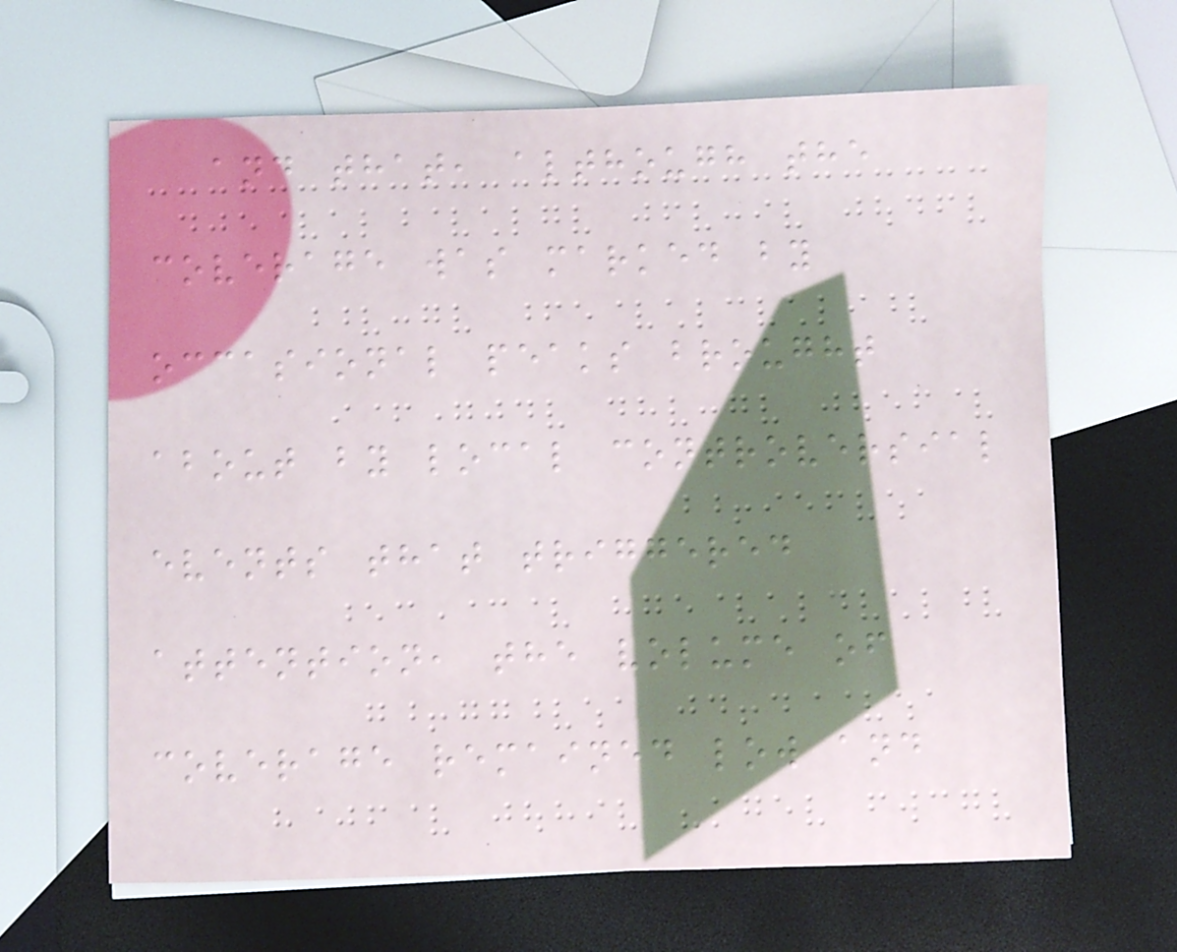and that, although the
coverage was marked by
occasional peaks brought
about by local controversial
events that triggered
attention, the volume of
coverage remained low and
